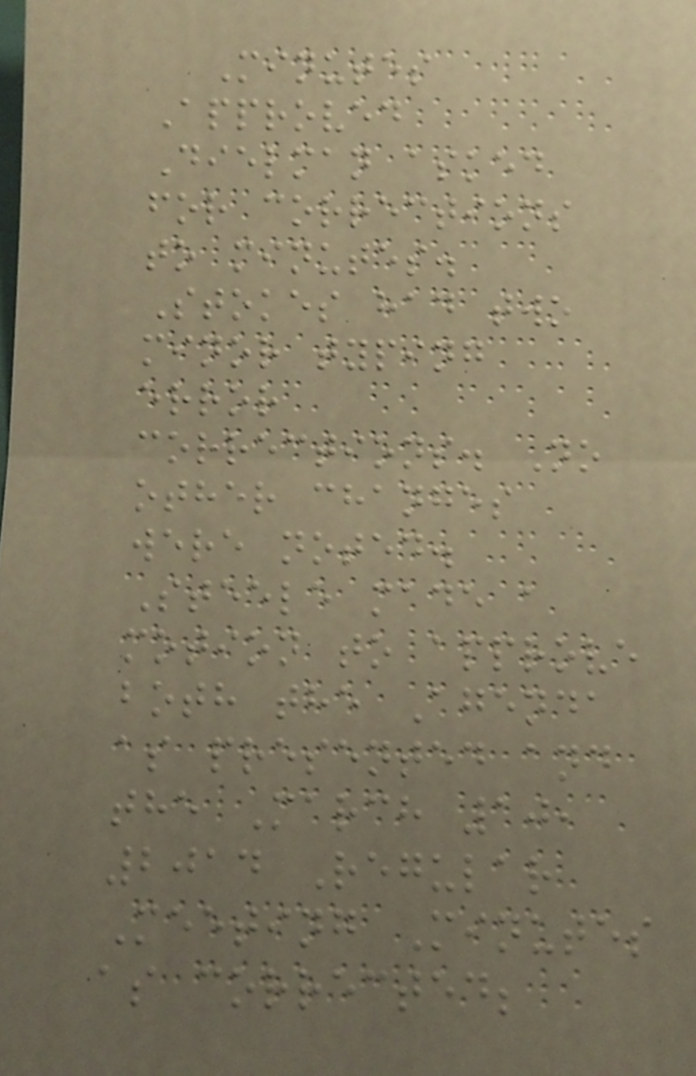Minutes
Approved
Dielman asked
for corrections
to minutes.
Stokes had two
minor typing
error
corrections. No
other changes
were noted.
Steele made a
motion to approve
both the Agenda
as presented and
the March 10,
2014 Regular
Meeting Minutes
as corrected;
